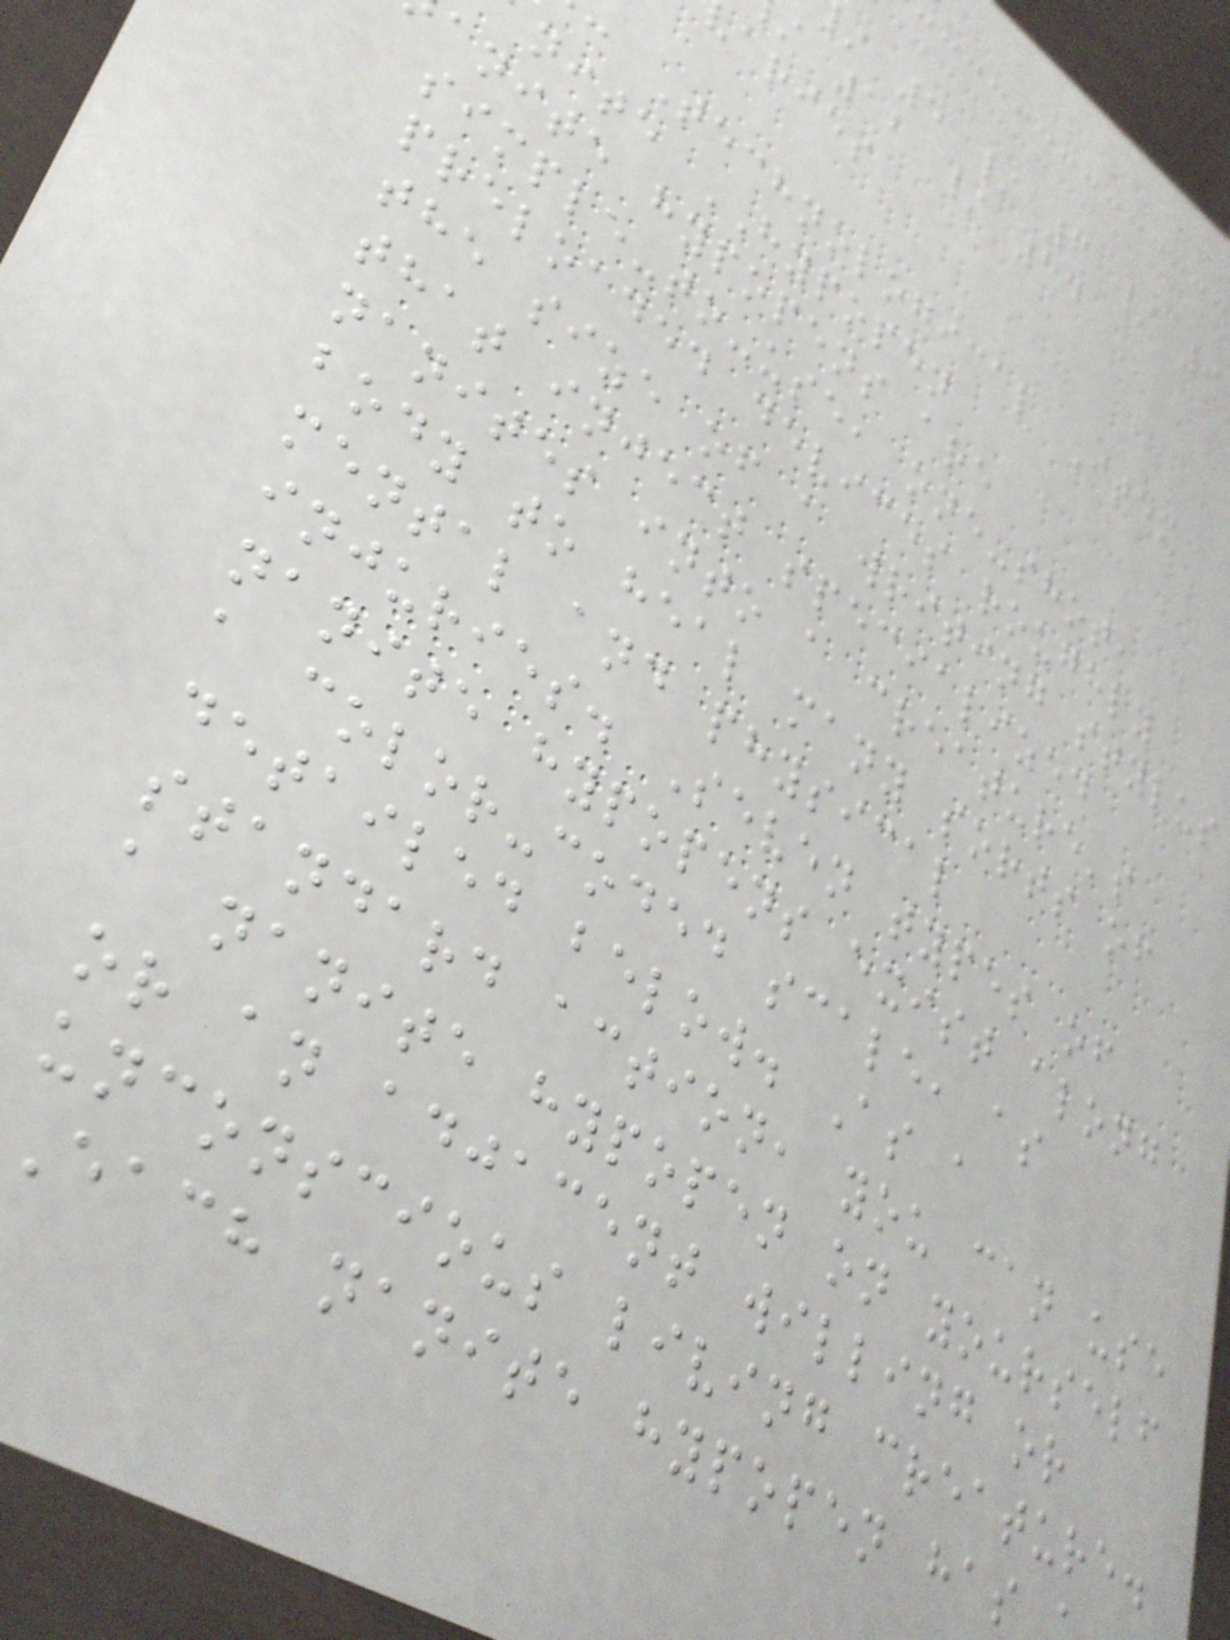5 / 6 / 9
12 / 14
aries
: Technological Item
nite HYPOPEN
anite hypopens are
simple-to-use, one-shot,
preloaded devices roughly
the size of a writing stylus
that inject specialized
nanites into a creature's
body to heal many sorts of
mental and physical
injuries. Seven types of
nanite hypopens exist along
a color-coded scale, as
detailed below. As a
standard action, you can use
a nanite hypopen on yourself
or an adjacent willing or
unconscious living creature.
each nanite hypopen has
